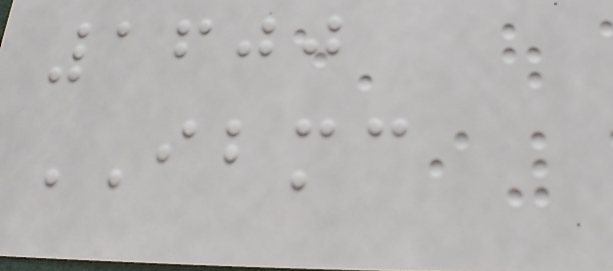1600
IBMC
